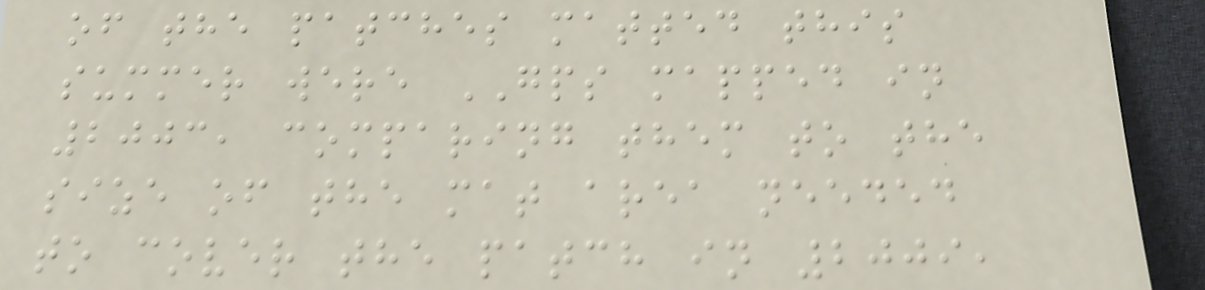of the patches matted this
summer were GPS mapped in
2003, comparing them to the
size of the mat area needed
to cover the patch in 2009,
